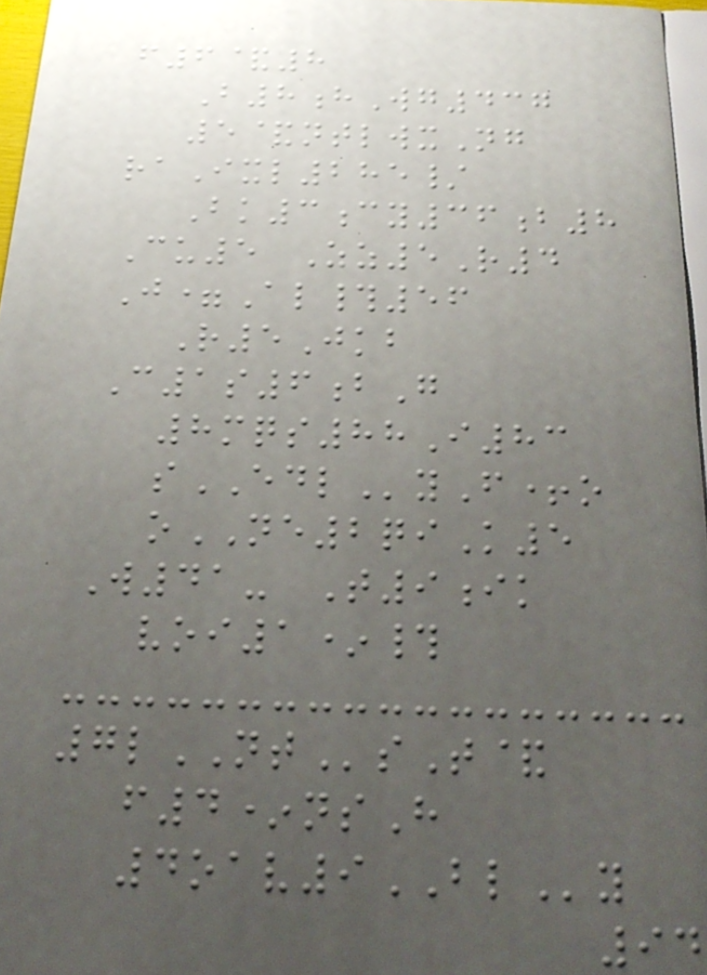f6&8
B8hWg437
5&ntlwxNg
raIxl285/
Bk3cy36b8
Cu5 Zz5R4
J=Al#56
R5Jkb
C1s6bG
8mqs88I83
sEDLyF+o
oNE2qiK5
W41- T9ik
voi1*#
7lNTsT&
f4*nsH
4oav9BLy
94
